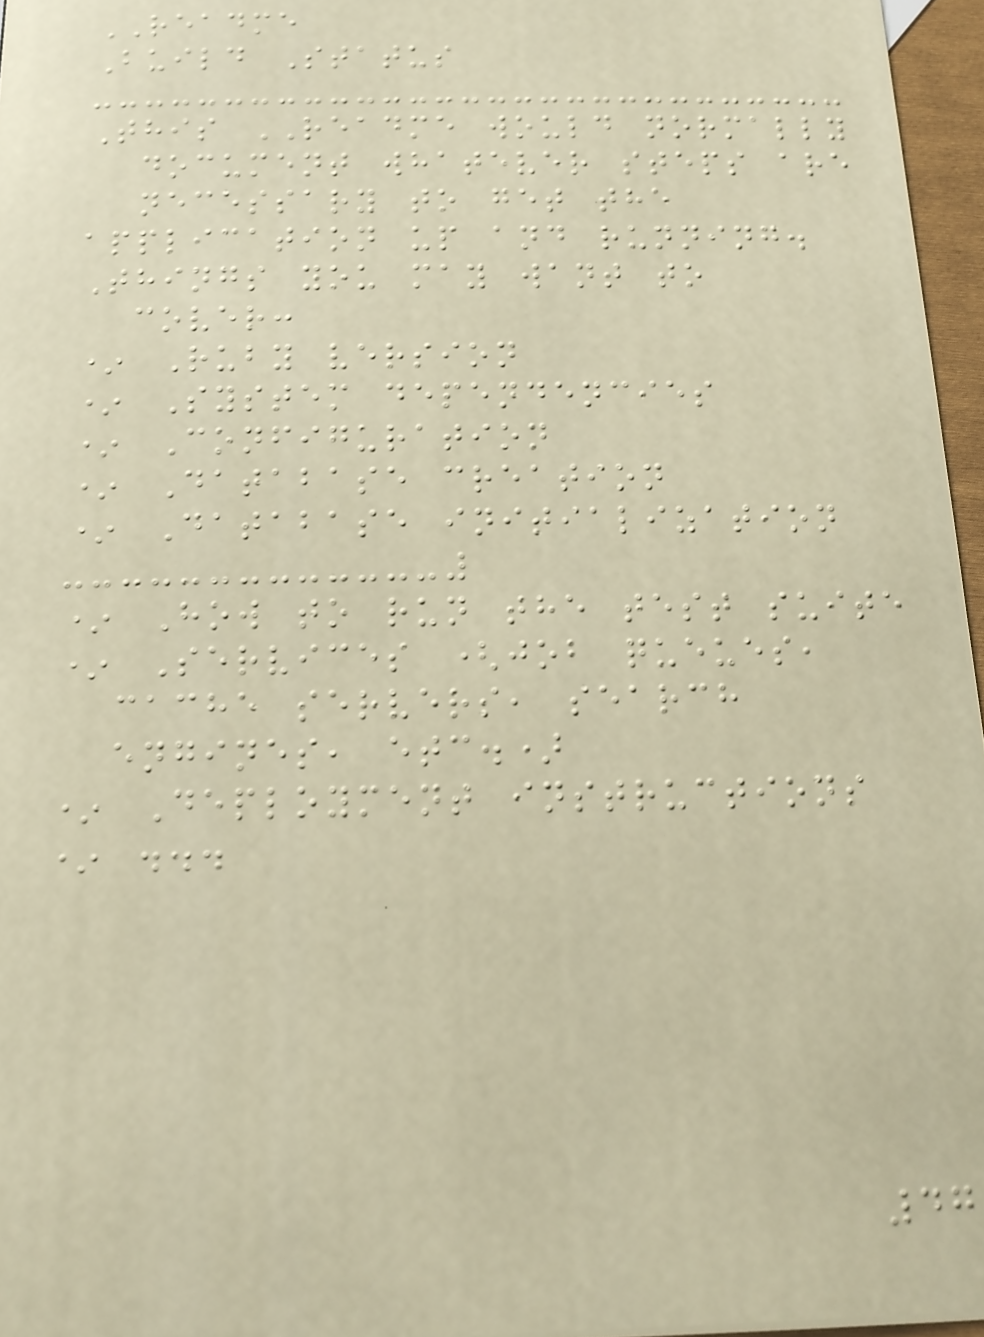README
Build Status
This README would normally
document whatever steps are
necessary to get the
application up and running.
Things you may want to
cover:
* Ruby version
* System dependencies
* Configuration
* Database creation
* Database initialization
* How to run the test suite
* Services (job queues,
cache servers, search
engines, etc.)
* Deployment instructions
* ...
47
